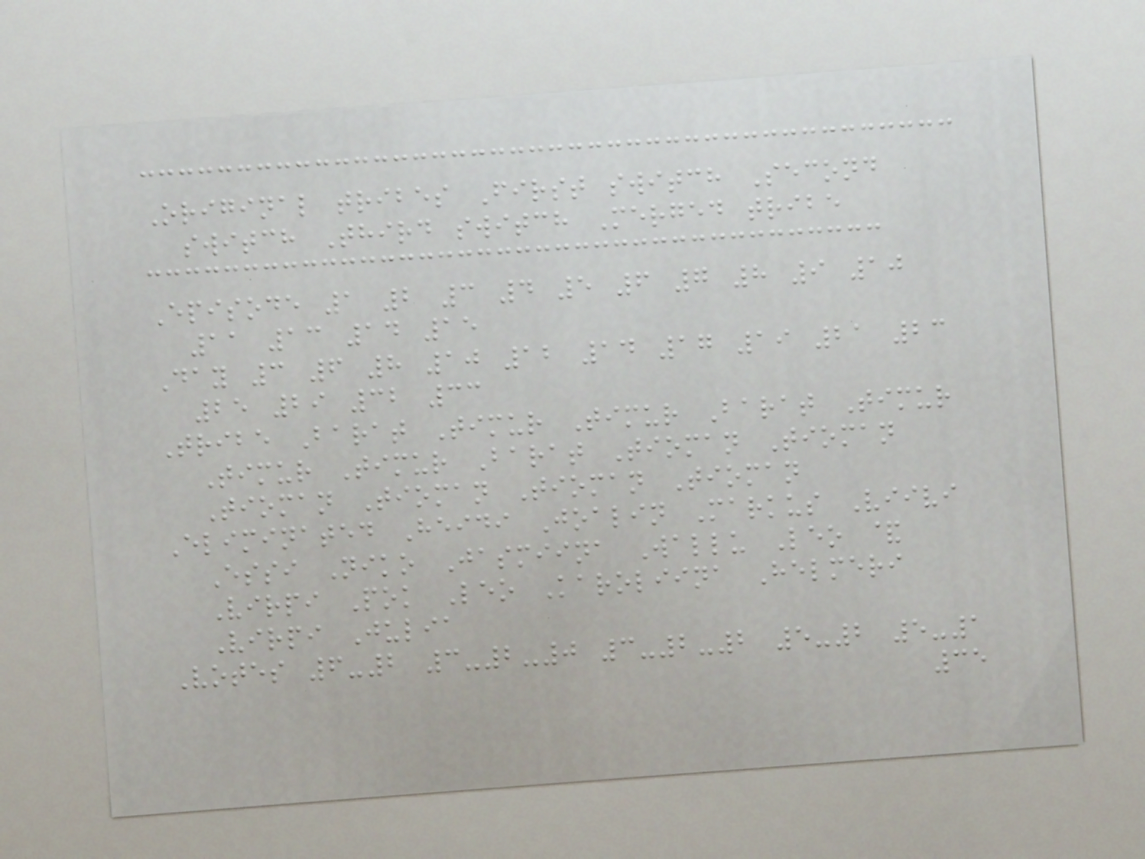Original tribes First switch Second
switch Third switch Merged tribe
Episode 1 2 3 4 5 6 7 8 9 10
11 13 14 15
Day 3 6 8 10 12 14 17 19 21 23
25 29 32 33
Tribe Barat Timur Timur Barat Timur
Timur Timur Barat Tioman Tioman
Tioman Tioman Tioman Tioman
Eliminated Heidi Joalin Markus Viivi
Essi Niko Jasmiina Wallu Leo &
Virpi Pok Leo Karoliina Helmeri
Virpi Julia
Votes 6-2 3-2-0 3-2-2 5-2 5-1
35
